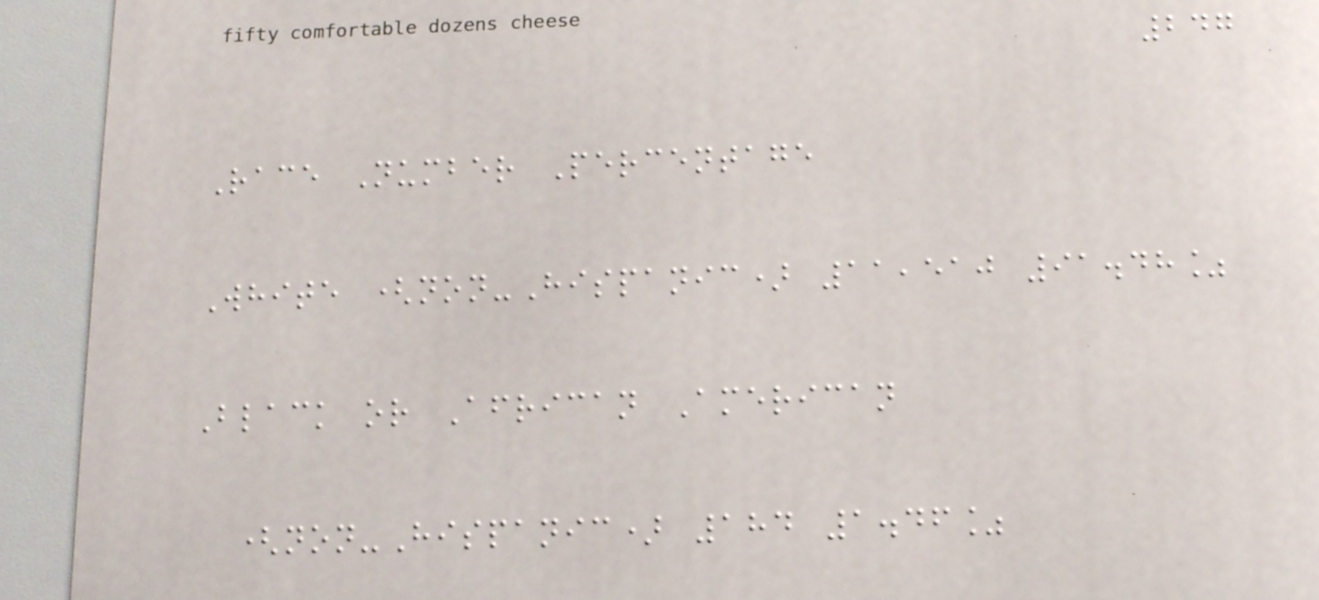247
Race Number Percentage
White (non-Hispanic) 11,510 91.48%
Black or African American
(non-Hispanic) 184 1.46%
